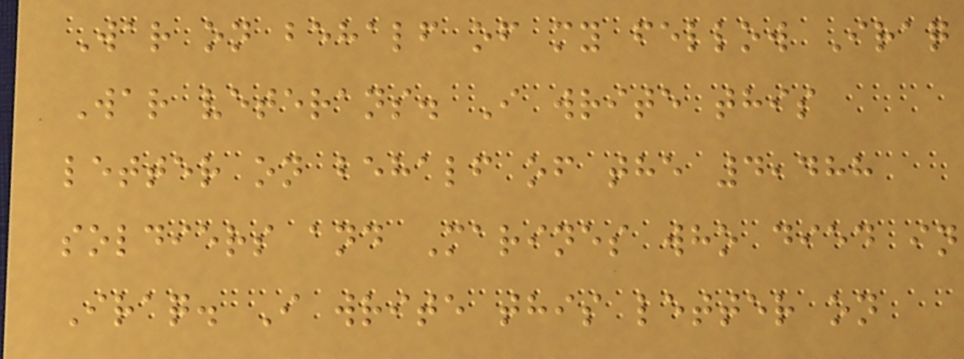War on behalf of my fellow Iraq
War veterans. I write this
letter on behalf of the 4,488
soldiers and Marines who died in
Iraq. I write this letter on
